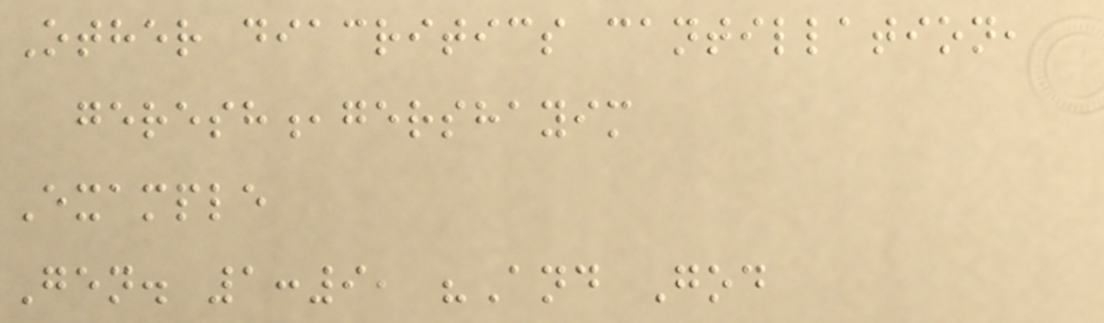Other diacritics cantillation,
geresh,gershayim
Example
Gen. 1:9, "And God
